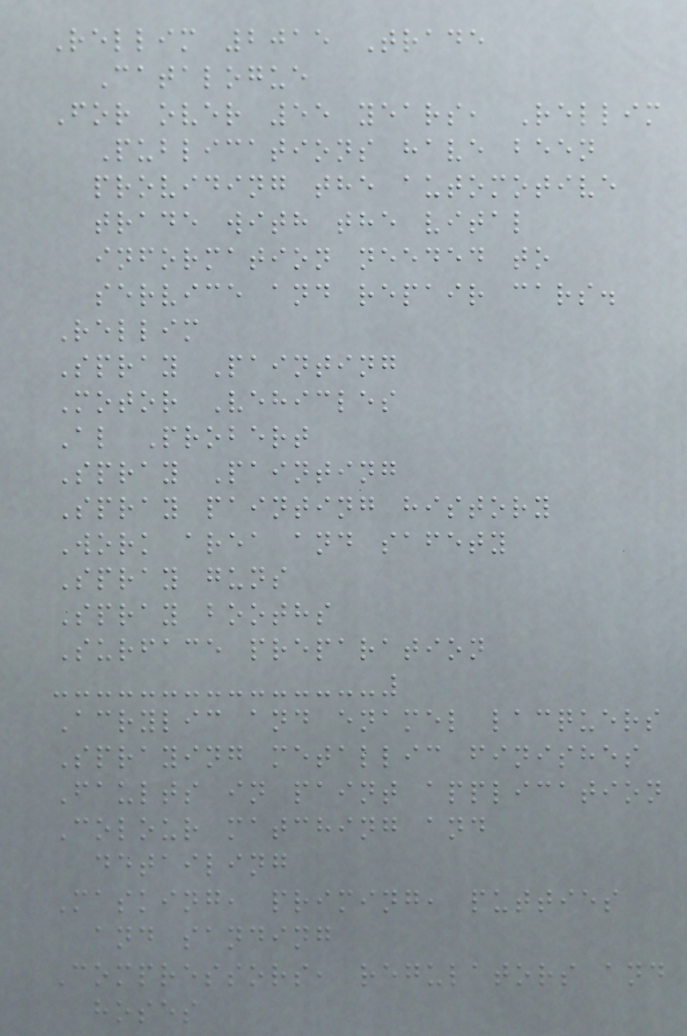Rellim 2015 Trade
Catalogue
For over 55 years, Rellim
Publications have been
providing the automotive
trade with the vital
information needed to
service and repair cars.
Rellim
Spray Painting
Motor Vehicles
Al Probert
Spray Painting
Spray painting history
Work area and safety
Spray guns
Spray booths
Surface preparation
Acrylic and enamel lacquers
Spraying metallic finishes
Faults in paint application
Colour matching and
detailing
Masking, priming, putties
and sanding
Compressors, regulators and
hoses
